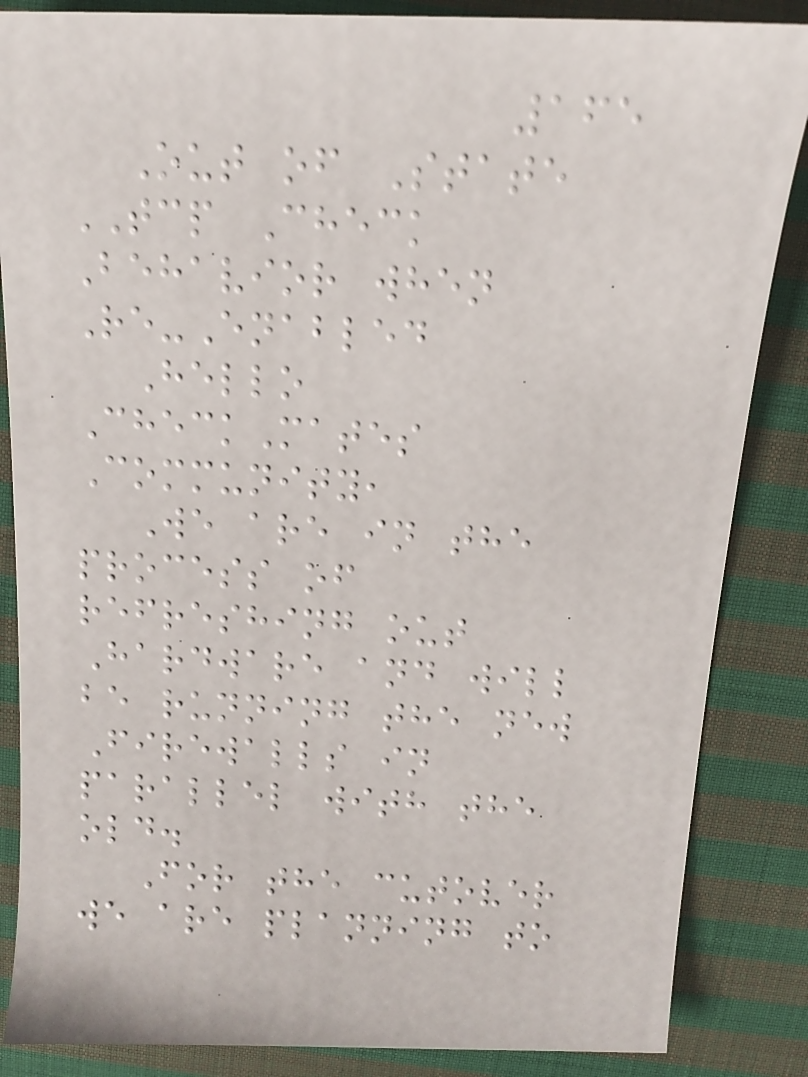165
Out of State
TCP Check
Behavior when
Re-Enabled
Hello
CheckMates
Community,
We are in the
process of
refreshing out
Hardware and will
be running the new
Firewalls in
parallel with the
old.
For the cutover
we are planning to
